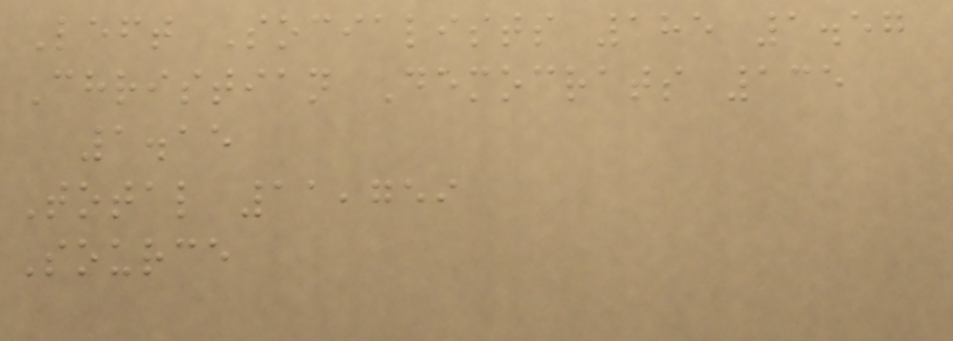Left Socialists 185 1.57
Christian Democrats 135
1.15
Total 11,759
Source
